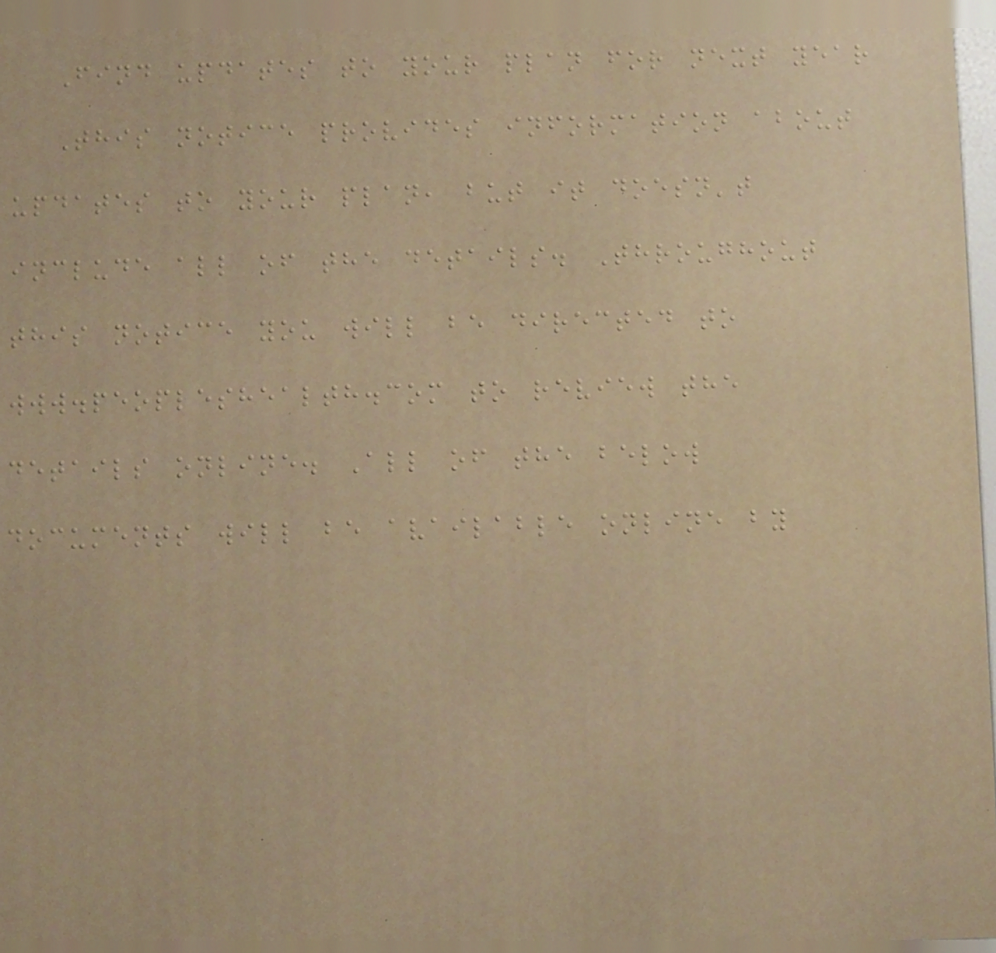Find updates to your plan for next year
This notice provides information about
updates to your plan, but it doesn't
include all of the details. Throughout
this notice you will be directed to
www.peopleshealth.com to review the
details online. All of the below
documents will be available online by
